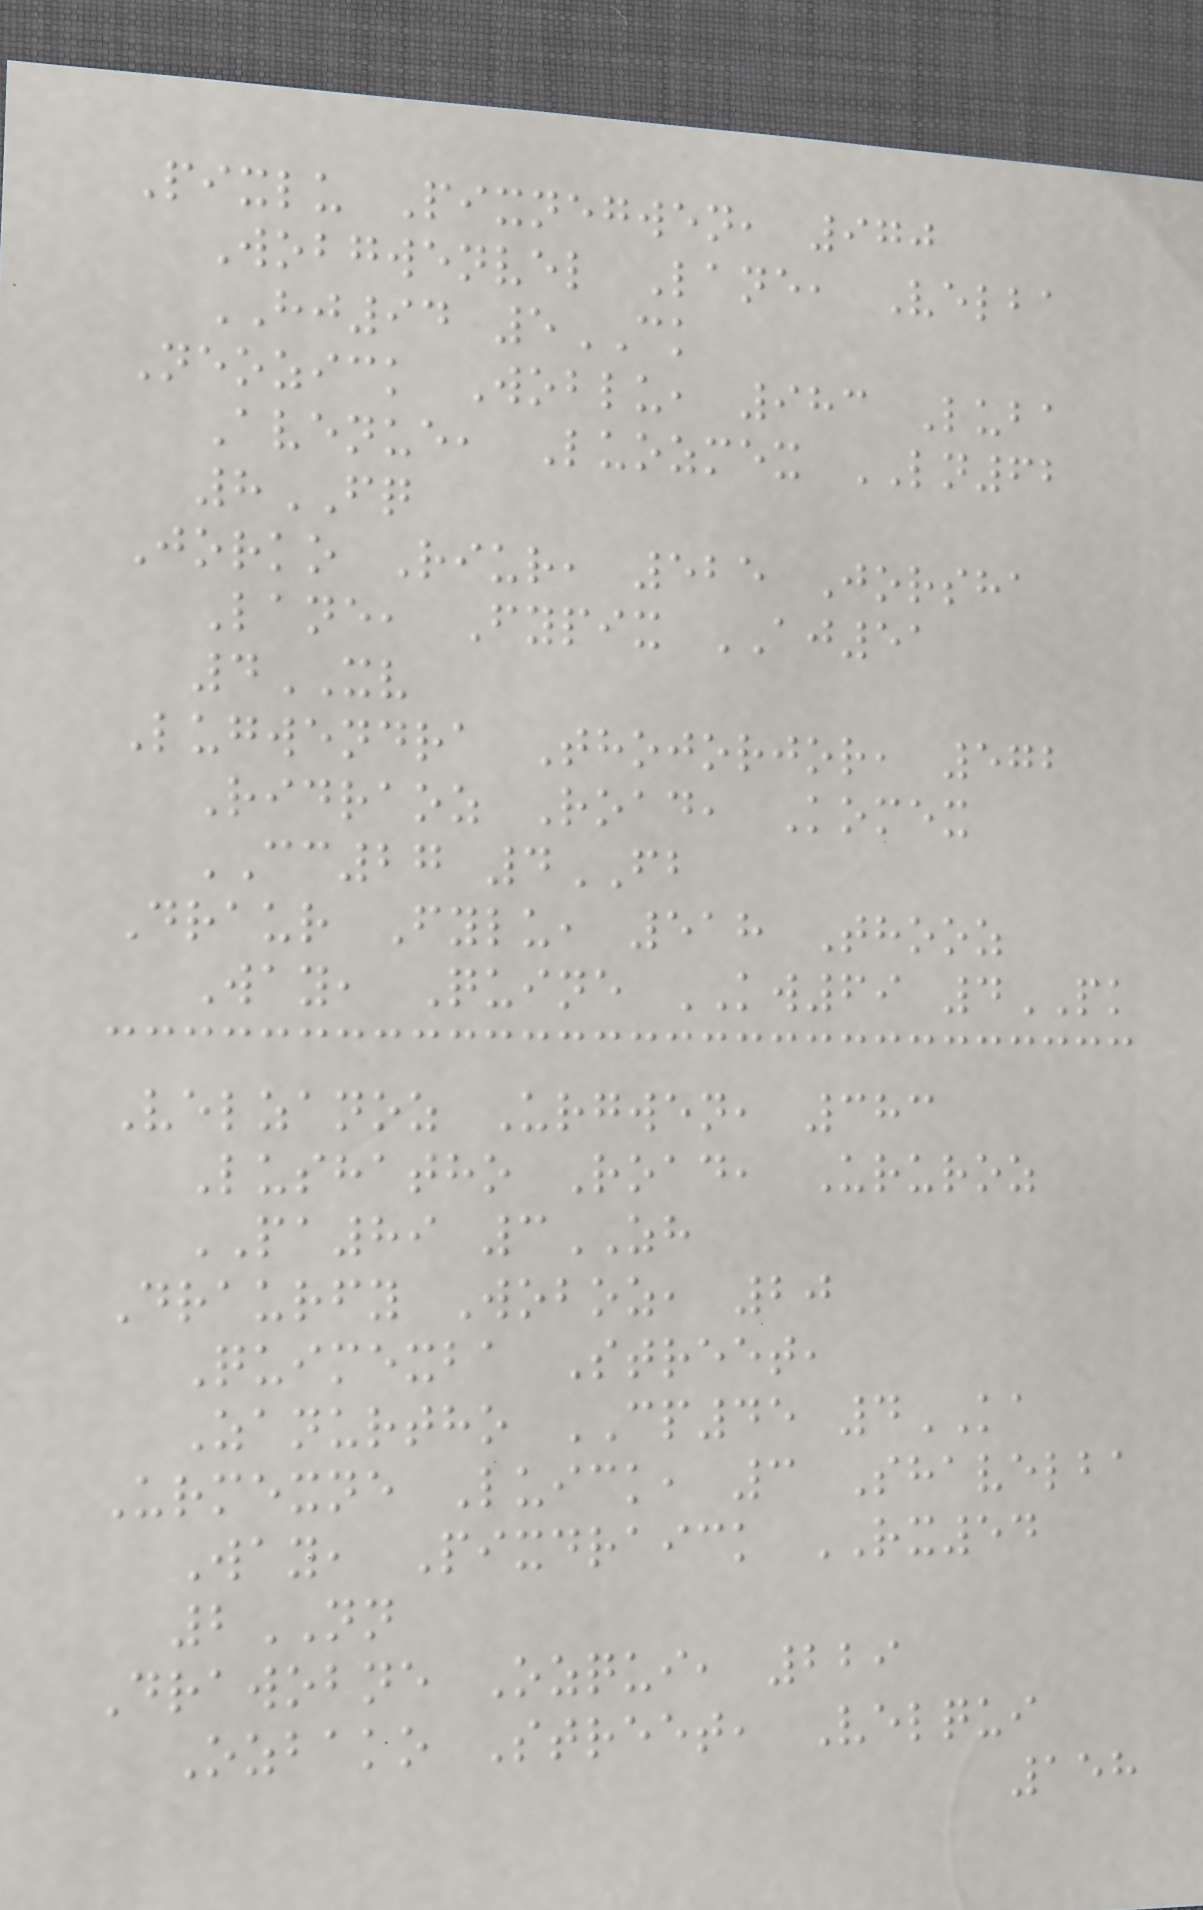Pixlu Pixnegwen, 970
Wobgwenvel Lane, Velba
HJ94 5CK
Neozick Woblu, 983 Luba
Avenue, Luozmex LN62
8FQ
Jorko Riur, 525 Jorsha
Lane, Fypix AJ51
4XV
Lugwendra Thojorjor, 572
Ridraoz Road, Komex
CC27 4FB
Draur Fylu, 518 Thooz
Way, Quine KW69 4PK
Velzanoz Urgwen, 383
Lushatho Road, Ururoz
PA89 3ZH
Draurfy Woboz, 20
Quimexba Street,
Zanurtho CP45 4KA
Urmexne Luick, 3 Shavelba
Way, Pixdraick RX54
2NN
Drawobne Ozqui, 229
Ozbako Street, Velqui
158
